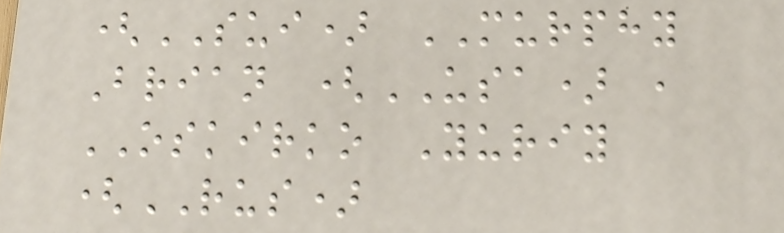(SUI) MURPHY
Brian (USA) ,
OSKIRKO Yuriy
(RUS)
